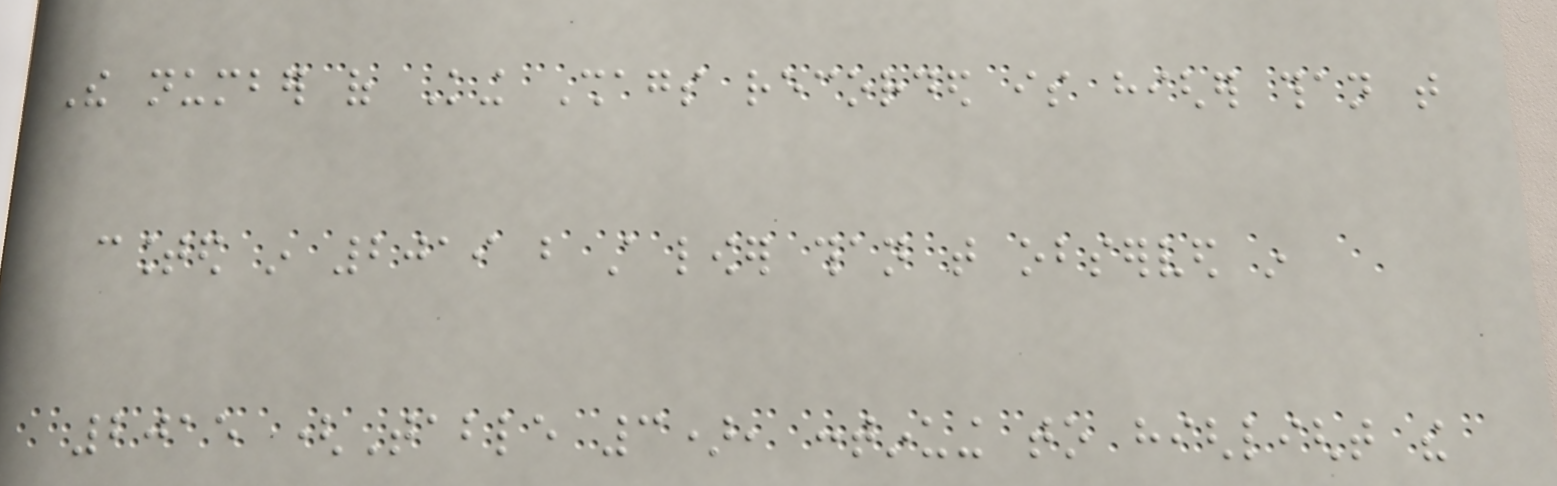The number of King Shags recorded is higher than that
counted in 2019 but still lower than that observed in
2015 (Table 3), continuing to highlight the
